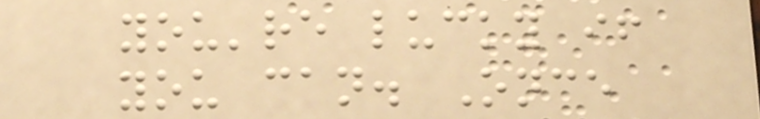you're lucky if
you can. Once
